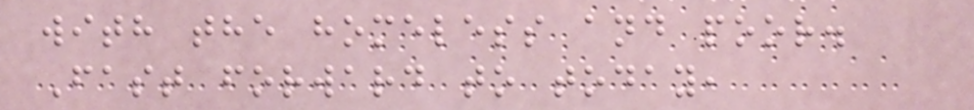with the homeless and poor.
Fast forward to today,
